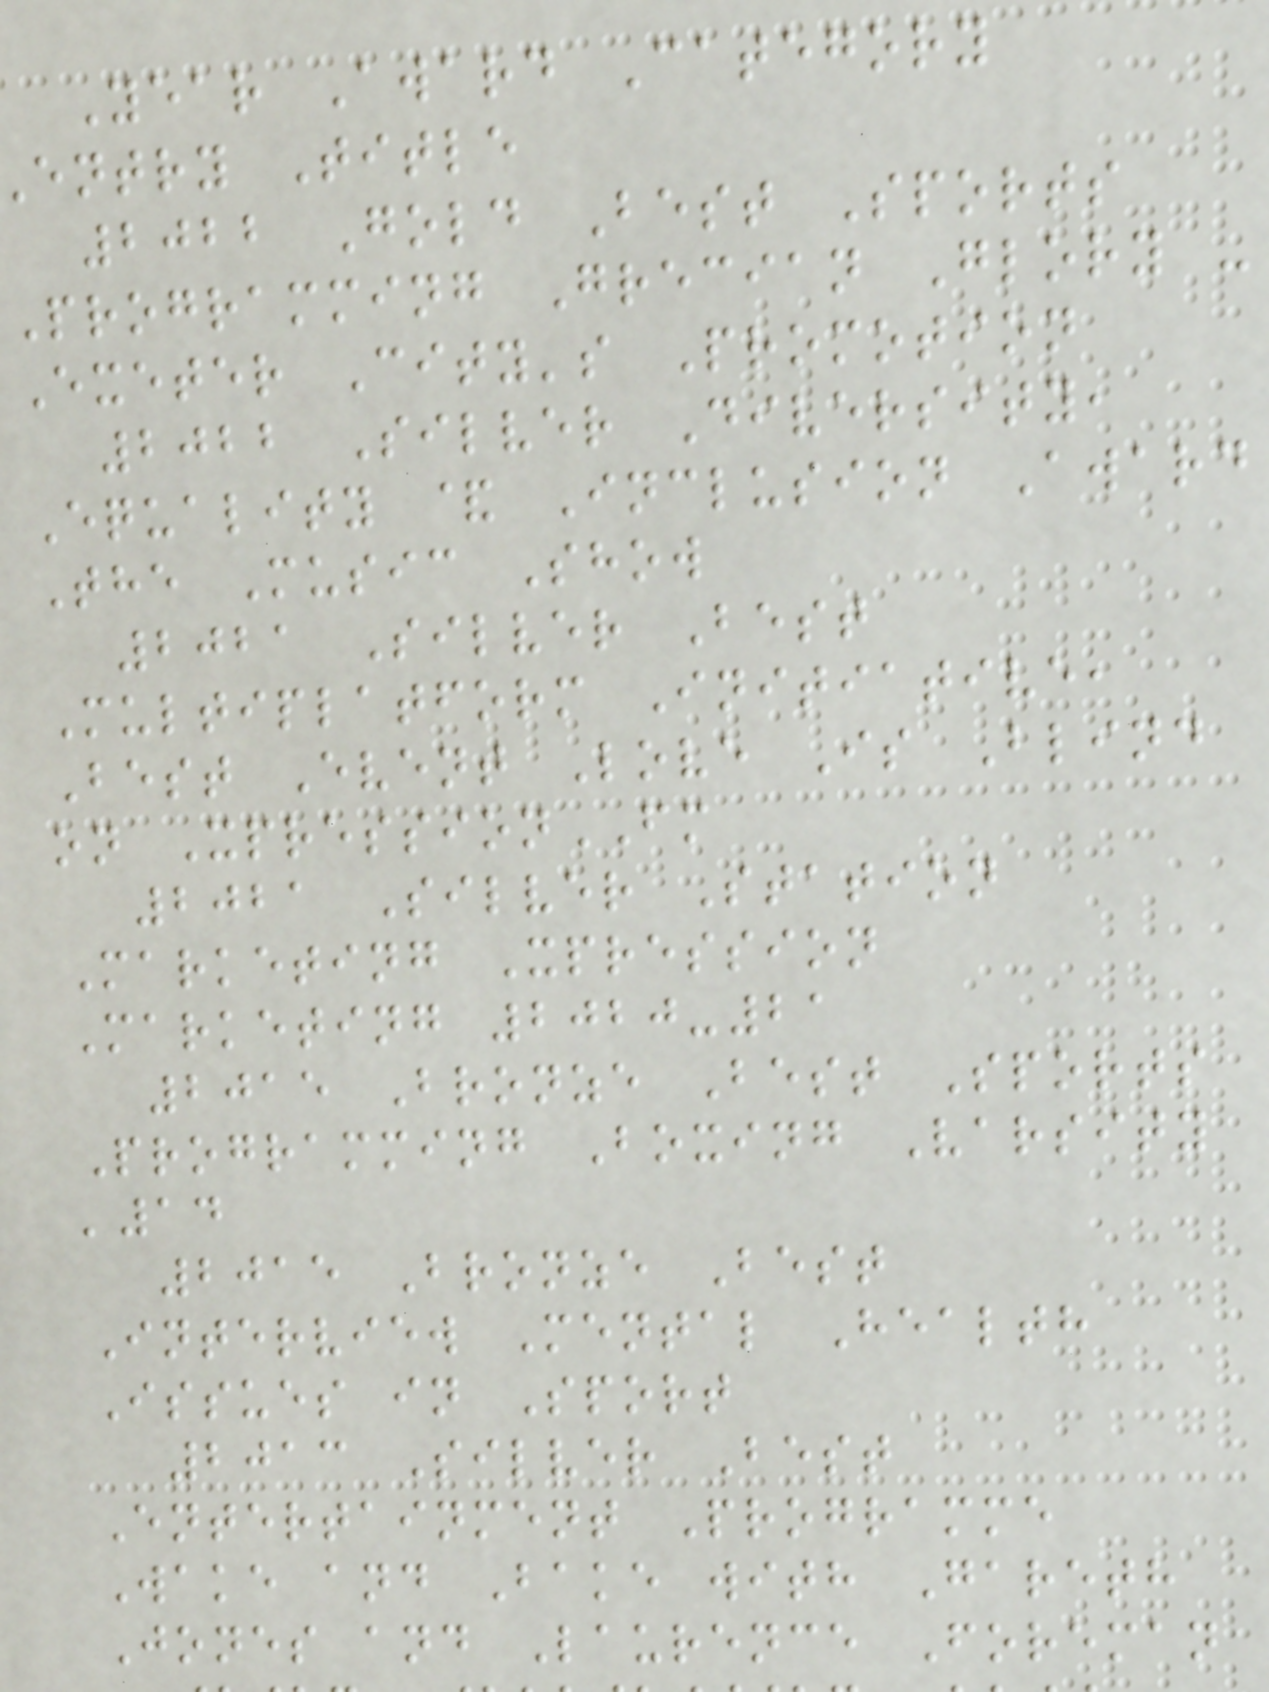Year Award Category
entry Title
2022 Gold Best Sports
Programming Grecian Glory -
Exeter City's Promotion
2022 Silver Diversity,
Equality & Inclusion Award
The Music Show
2021 Silver Best
Multiplatform Initiative,
Best Event Love Is Blind
on XpressionFM
2021 Silver Station
Marketing Xpression
Marketing 2020-21
2015 Bronze Best Sports
Programming Boxing Varsity
'14
2015 Bronze Best
Interview Mental Health
Issues in Sport
2013 Silver Best
Entertainment Programme
Wake and Bake with Gareth
Jones and Laurence Foreman
